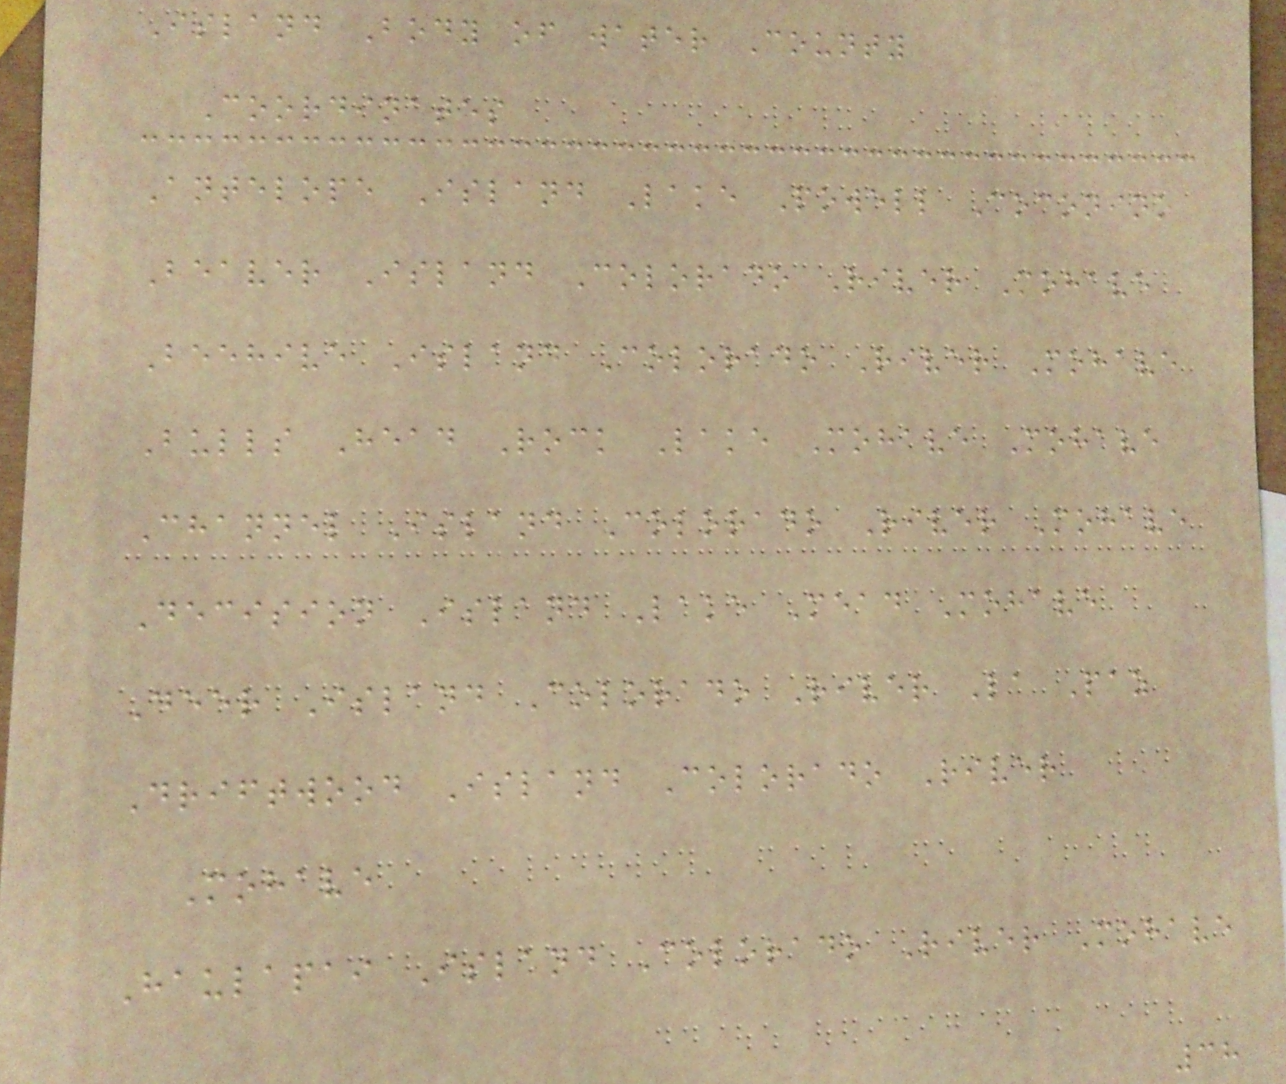Island Body of water County
Coordinates
Antelope Island Lake Powell Coconino
Beaver Island Colorado River Mohave
Beehive Island Colorado River Mohave
Bulls Head Rock Lake Mohave Mohave
Channel Island Colorado River Mohave
Decision Island Lake Mead Mohave
Deer Island Colorado River La Paz
Driftwood Island Colorado River
Mohave
Haulapai Island Colorado River Mohave
38
